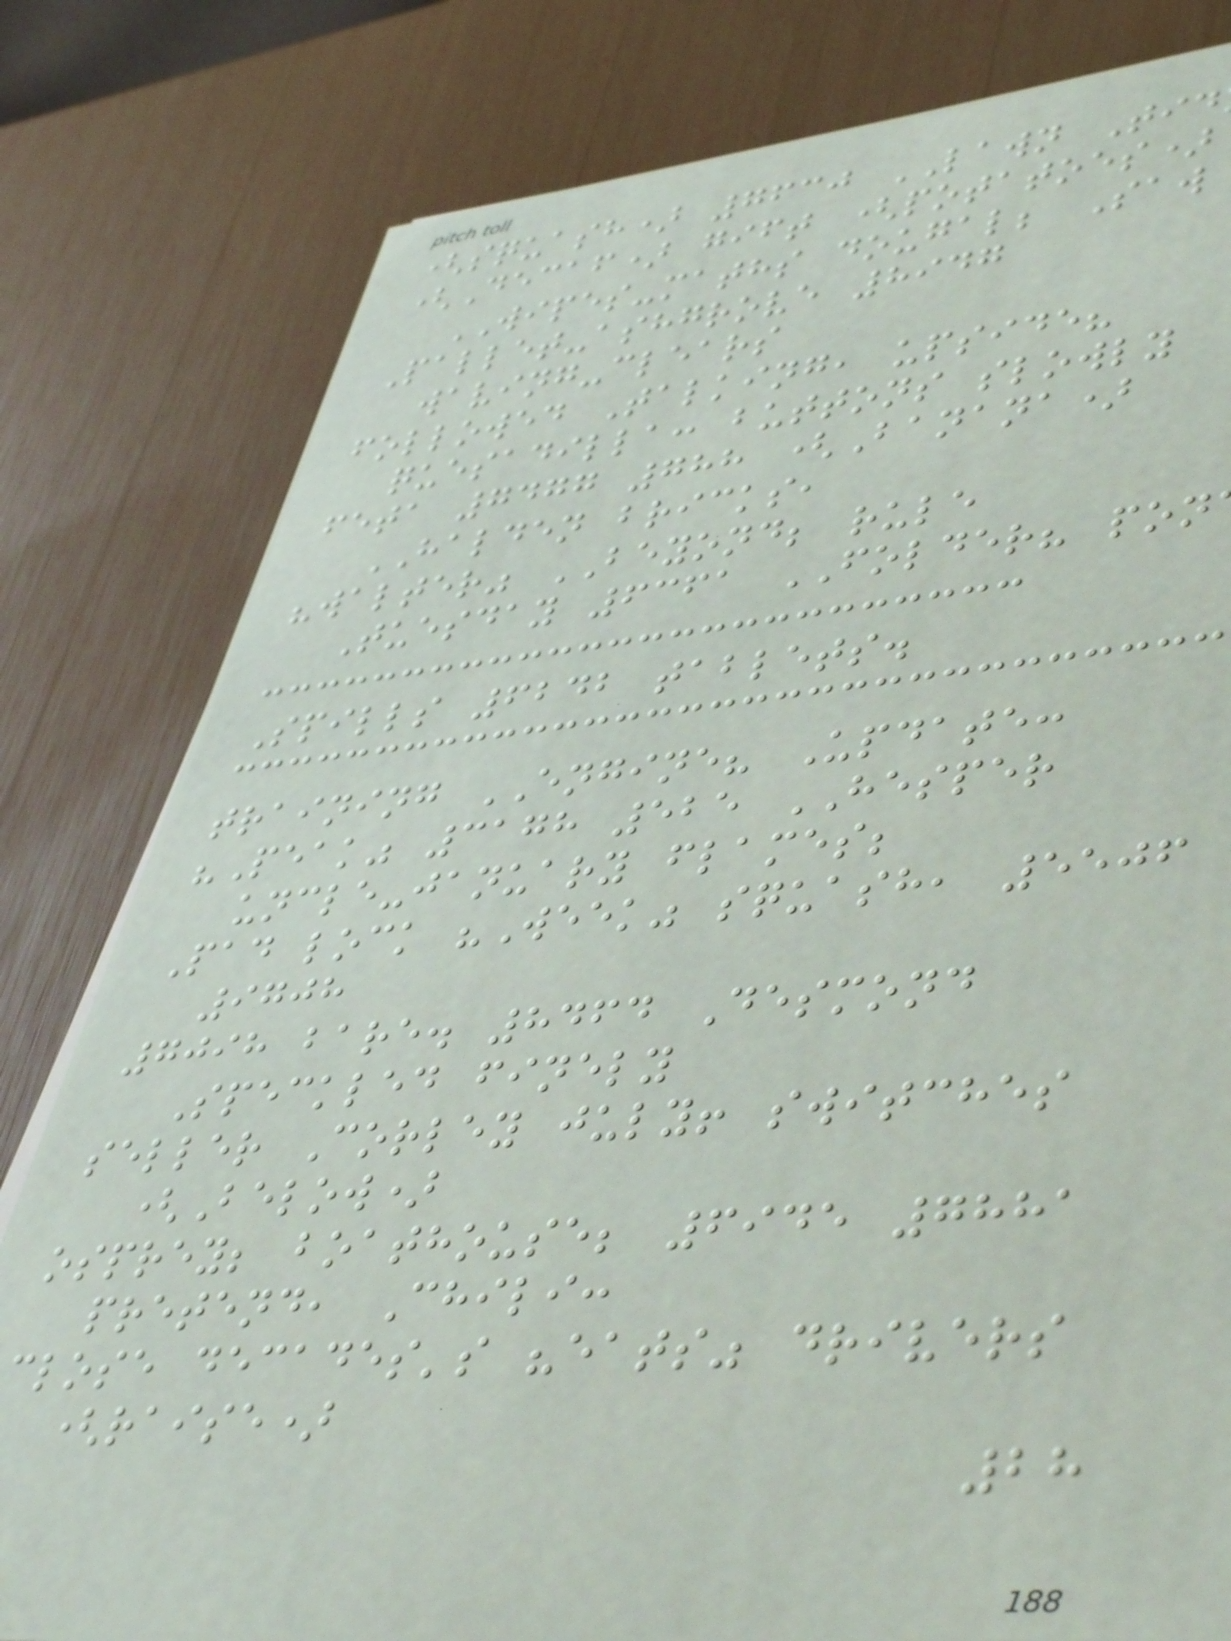(squash) 7630 LAWN Tid
(Decaf) gift (potatoes)
WIPES-maths dougal; Saw
Pallet-ashgrove 8947
waving-clears
followed Talking, upside?
quesadilla: buttons slowly
feta 7477 788 (Banana)
HALDEN bricks,
"walter" BEYOND; rule
Tuesday 6361 FOLDER? pon
Spills 6242 tablets.
training ENGINE? Update:
"Peak" 3178 525 HESPER
uncle-january flames;
Pad lock "Week" squash, 5506
9708
7098 bare. 8464 Desmond
Speckled finely
seller Corley july! switches
(Below)
osprey; boathouse; 6945 7881
pretend, Chili:
close decades's "eats" drivers
(raise)
28
